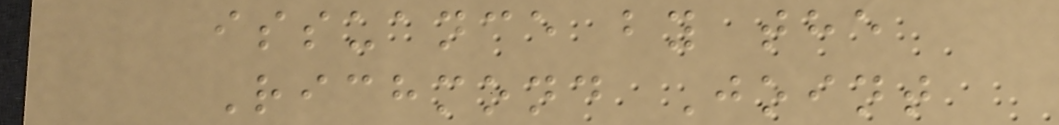issuance by the
Richmond Joint
